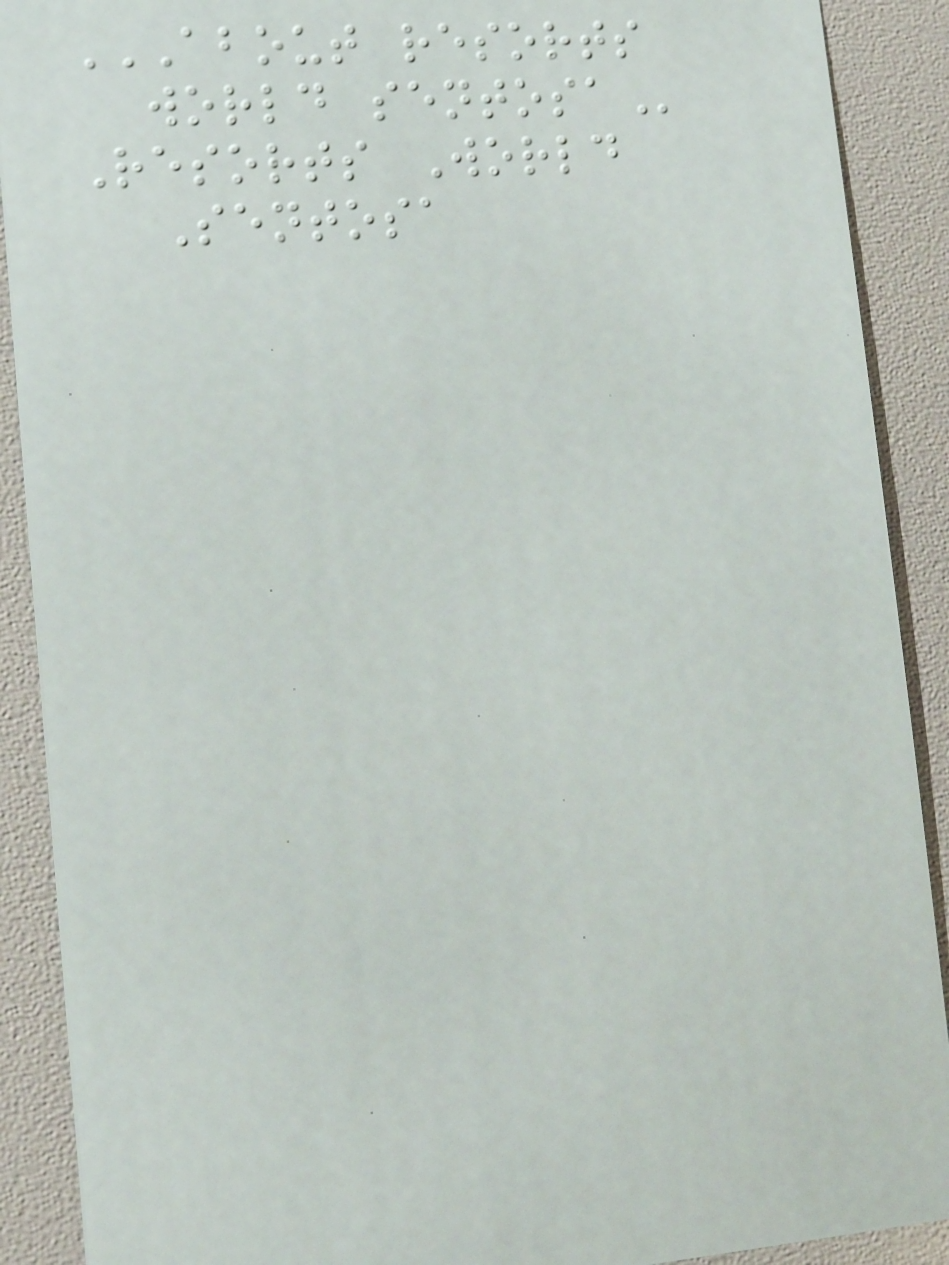ABOUT RESORTS
WORLD SENTOSA
Resorts World
Sentosa
